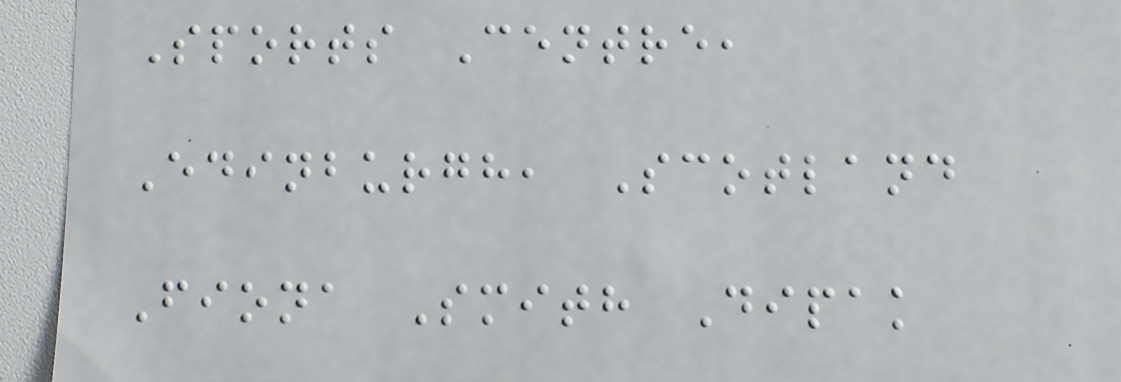Sports Centre,
Edinburgh, Scotland
Fiona Smith Dipak
